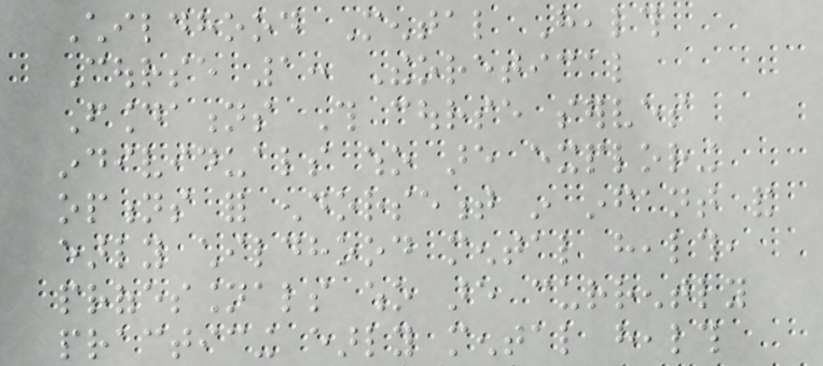Childhood Mental Health
Course 1: Theoretical
Foundations This course serves
individuals who are exploring
options for endorsement in infant and
early childhood mental health,
professionals who are currently
practicing early mental health
